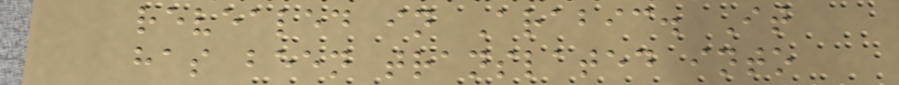revealed in Arabic. It
has been translated into
